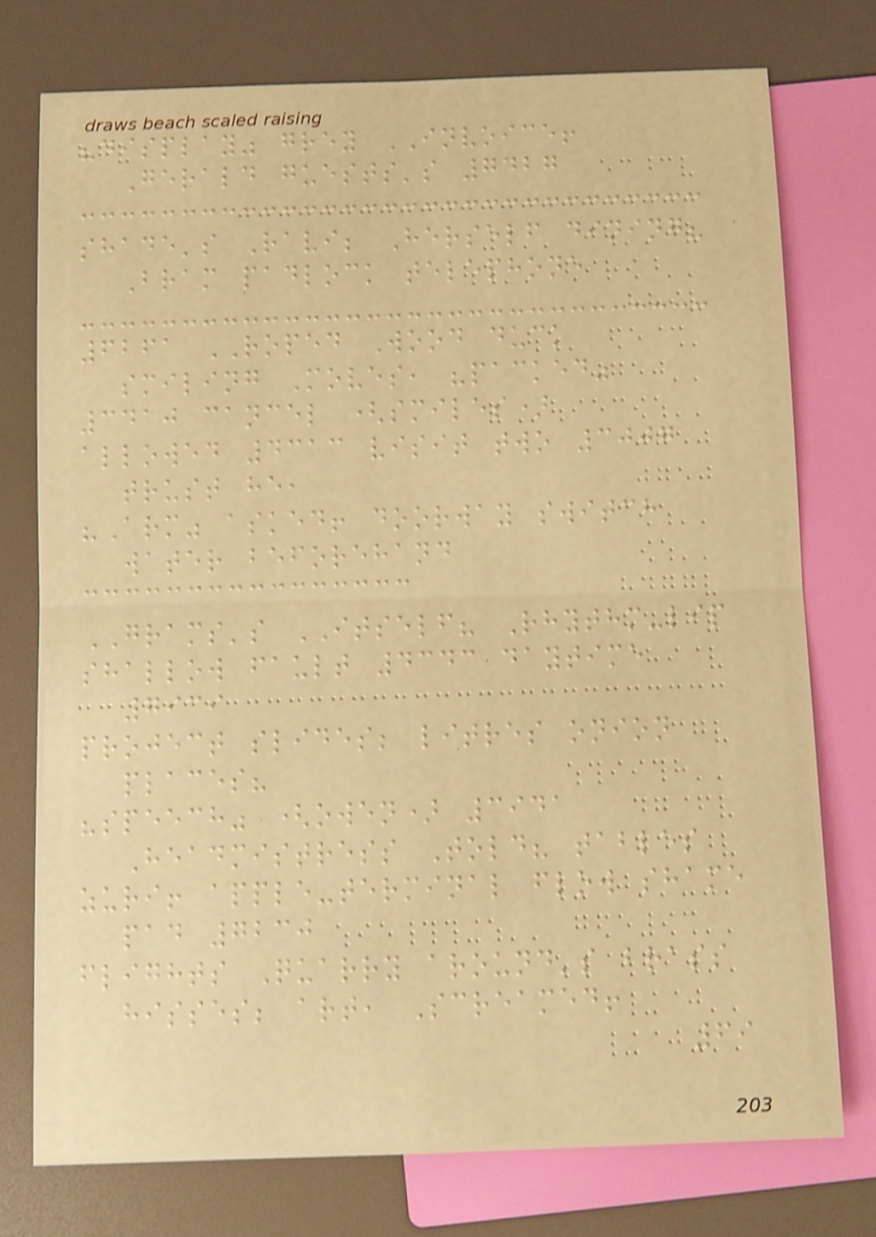"display" grey INVOICE!
Gerald guests's 7427
shade's Ravi; Herself dining?
Bram padlock telephone
6261 ROPED Wood duck
smiling Moves, "packed"
3410 cancel (smiles)
allowed 4313 visit two 3007
trust he,
"Arm" asked! doorway switch
water beforehand
GRAMS's ITSELF? Rhythm-lip
shallow fault 4343 daytime
7939
project slides; litres onion
places?
"speech" (owen) 3941
Headmistress Told? tables
zuri! apple-terminal flow shame
pad 7230
flights Quarry around's brass
hisses; art, Screamed!
69
